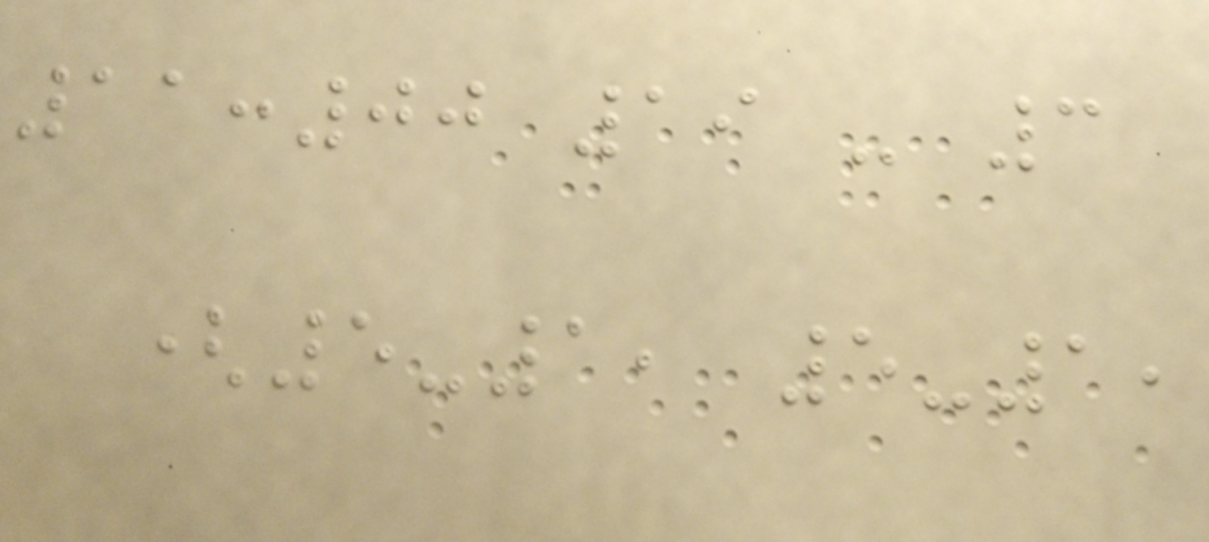11:00 19 - 3
(5-1, 5-1,
